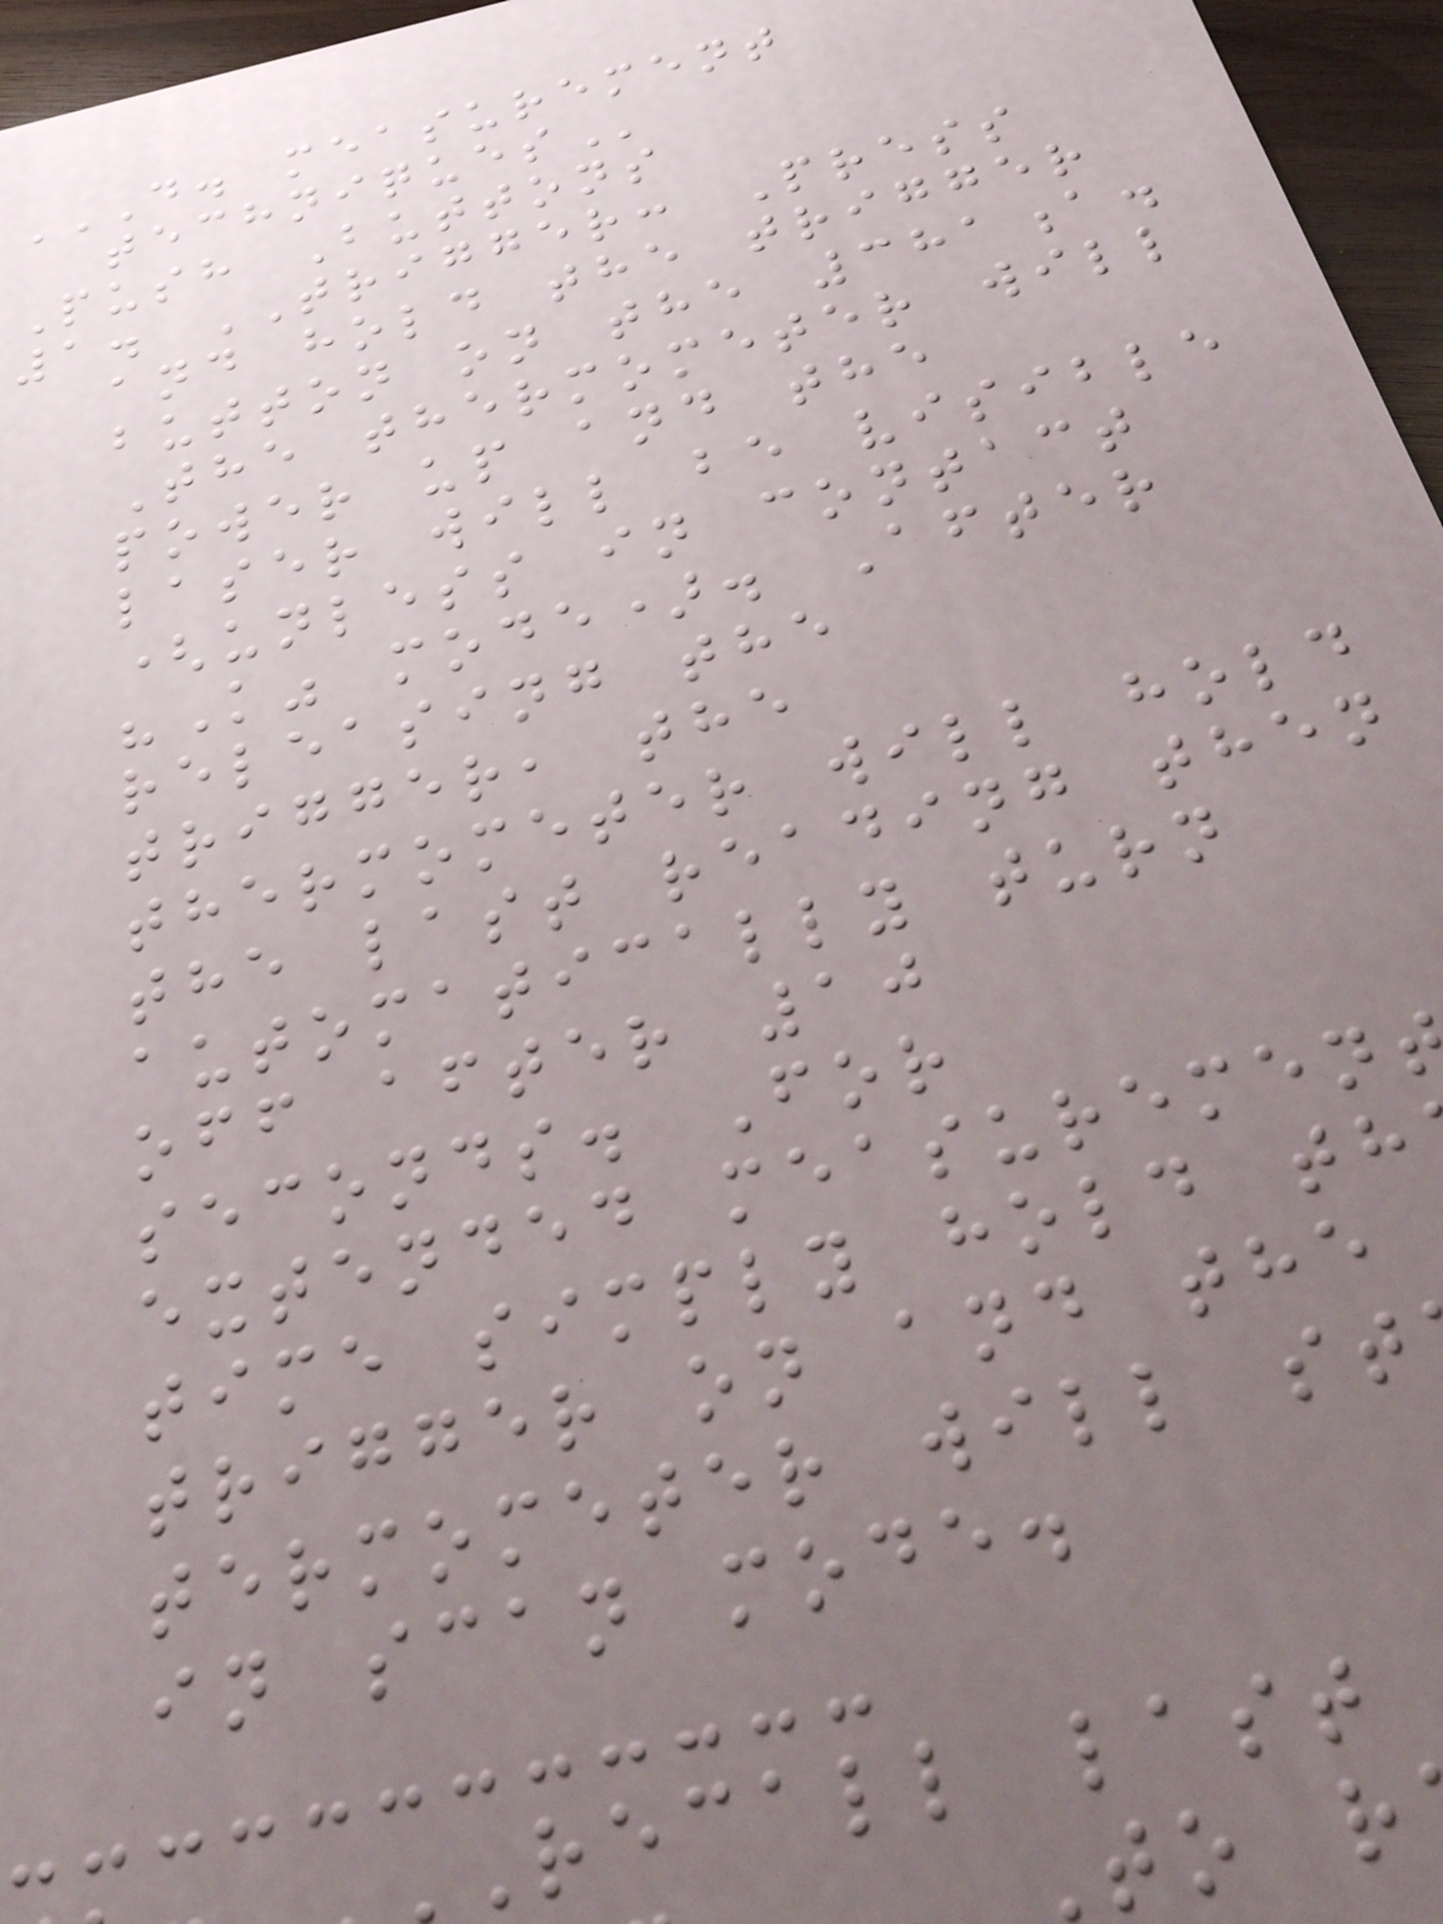D. MEASUREMENT
Push Buttons
1. TRIGGER: Press
and hold the trigger
button on the 381a.
The thermometer will
power up and the
laser will be visible
(unless in contact
"K" mode). After
releasing the
trigger, the
thermometer will hold
the last reading then
automatically turn
off after 10
seconds. For
extended measuremen
time simply hold th
trigger on and the
termometer will st
in scan mode.
recall last
